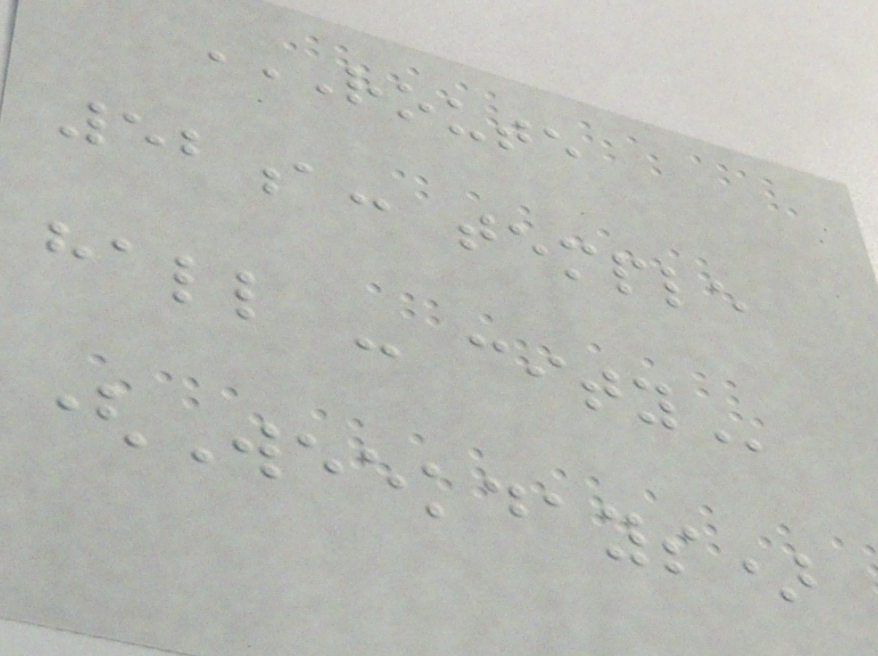ROUTE
52A: TEMPLE
HALL - CITY
(Weekdays)
